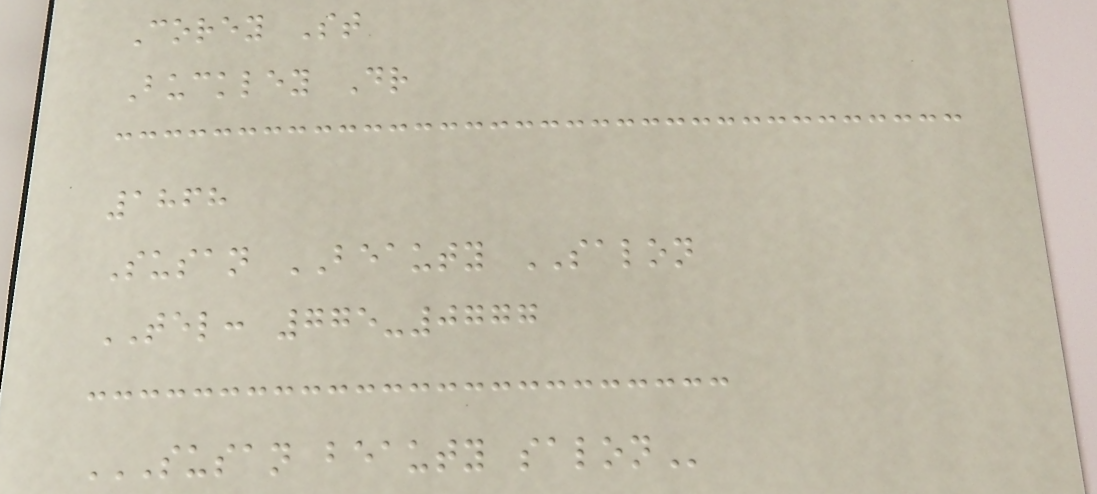Corey St
Buckley Dr
1868
Susan BEAUTY SALON
TEL: 775-0777
SUSAN BEAUTY SALON
